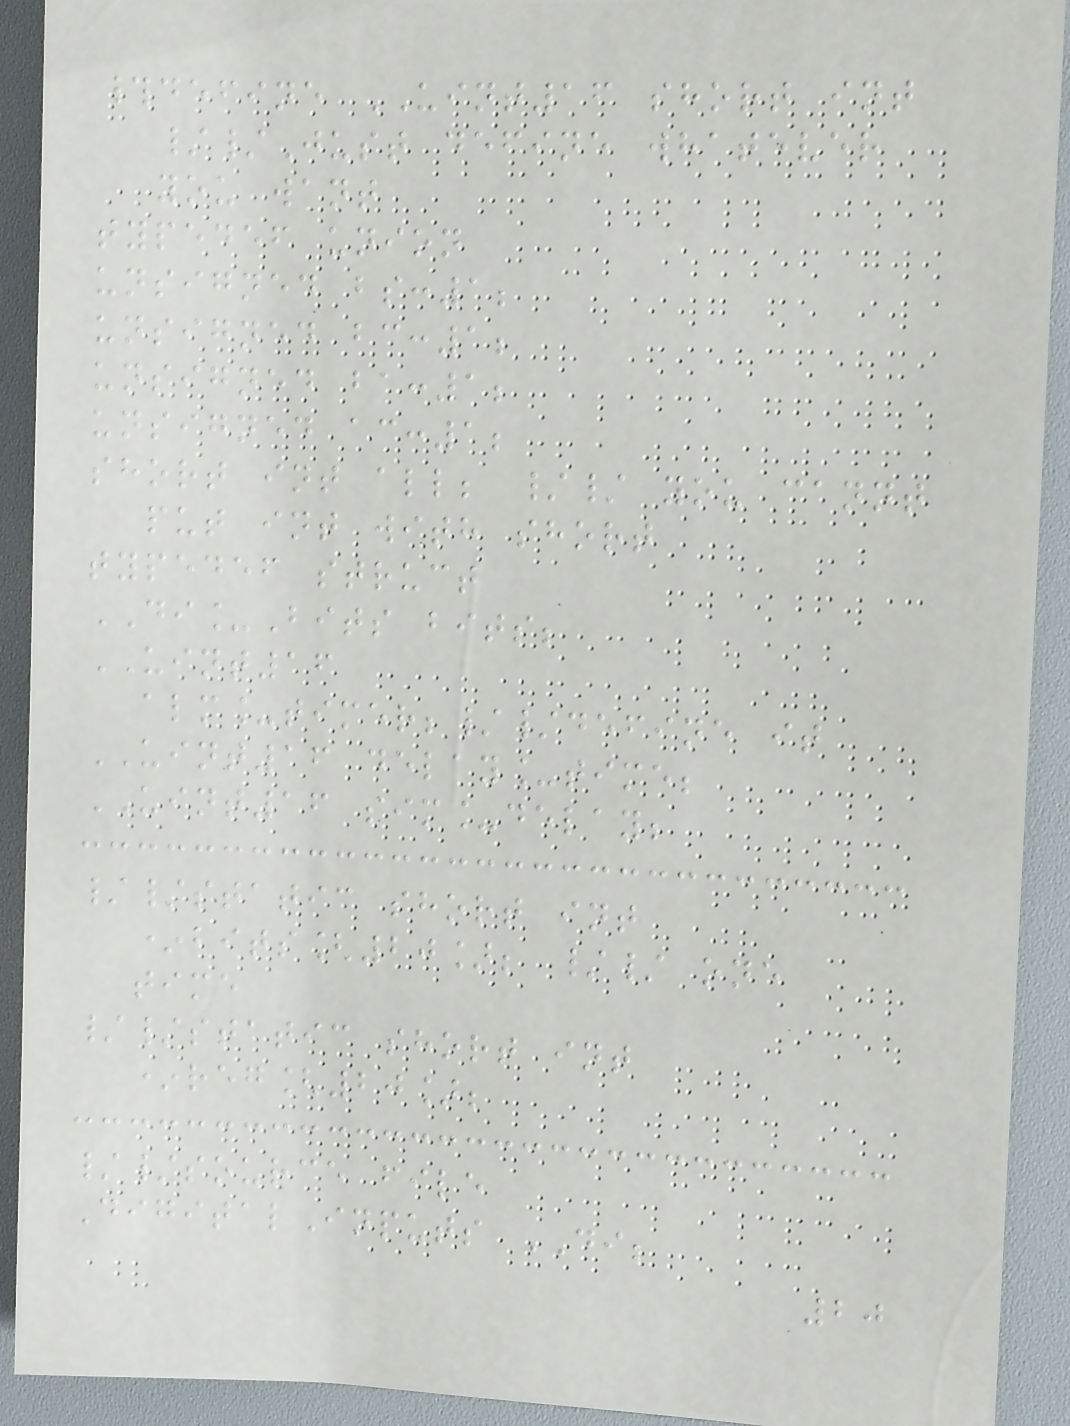#define UINT16 short int
//Just define whatever
you want
typedef union
unsigned bs:1;
unsigned bc:1;
unsigned ba:1;
unsigned ac:1;
short int all; // you cannt
put int with short
typedef struct
DI_Bits bits;
UINT16
alm_timer;//define it
UINT16 delay_time;
UINT16 sim_delay;
//static short int
*bits[20]; // one
time
//static short int
*reg[20];
//source file
DigitalInputs DI;
20
